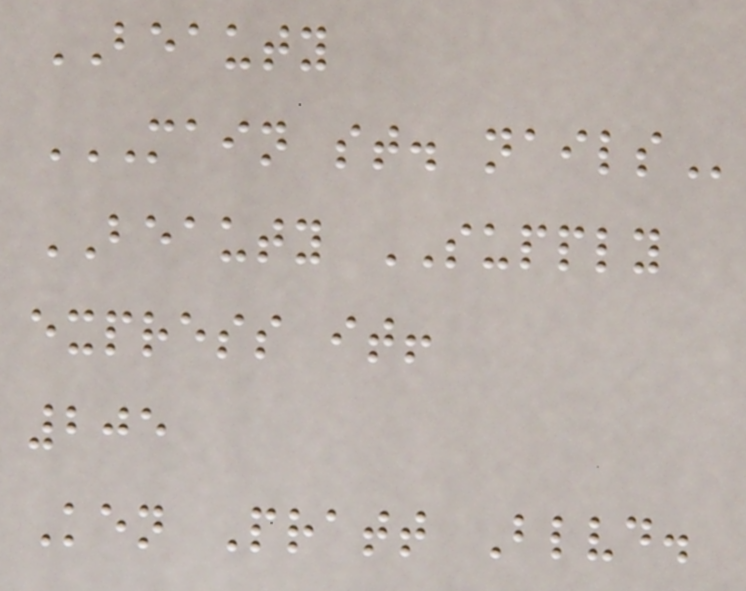BEAUTY
MAIN ST. NAILS
BEAUTY SUPPLY
express it!
205
Ken Pratt Blvd.
